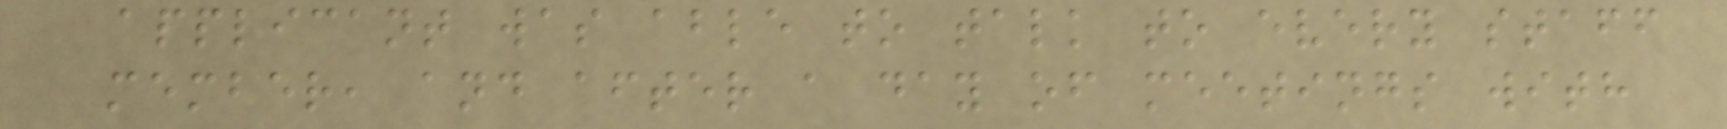applicant was able to talk to every staff
member, and after a day of meetings with
